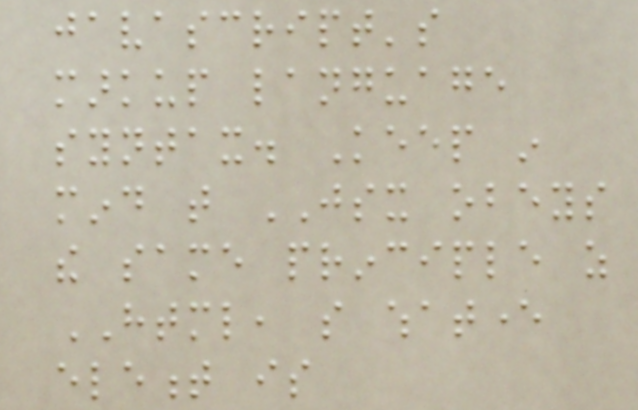javascript's
markup language
syntax. Keep in
mind that JSX obeys
the same principle as
HTML, so whatever
element is
